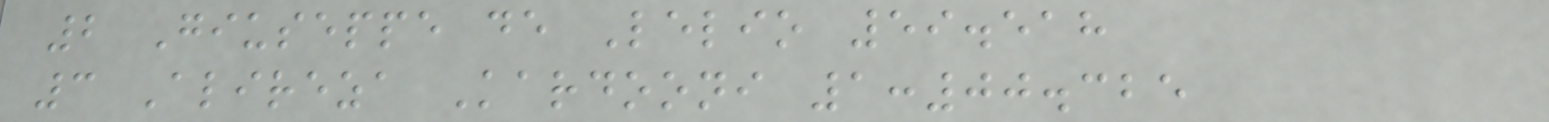2 Giuseppe de Lelio 59.518
3 Alireza Kardooni 1:00.325
